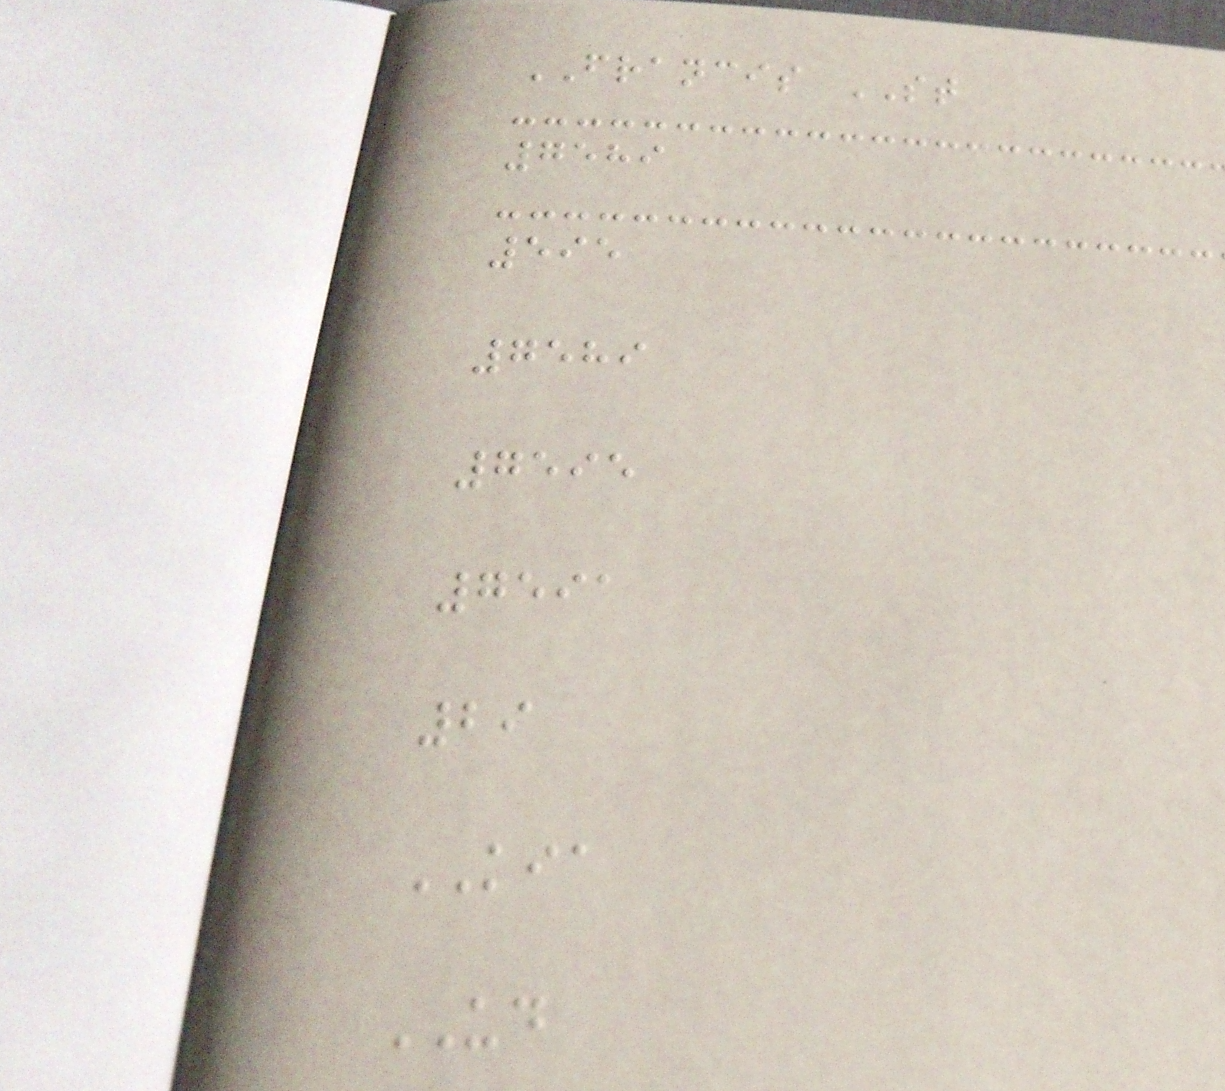FRANCIS ST
7589
595
7589
7595
7591
29
KIA
UD
